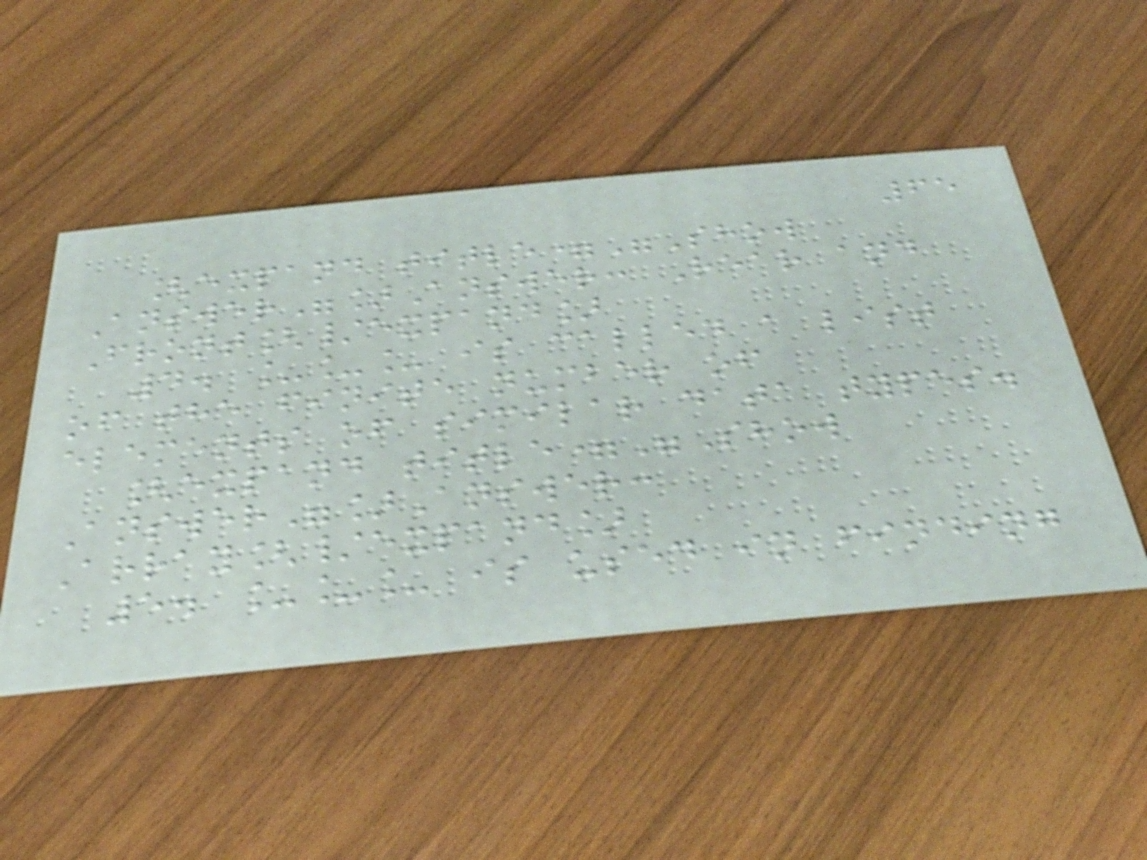65
[expand title="Show
Answer"]Answer: Rear and
Front[/expand]
4. ___ is called a list
of the finite number of
elements of similar data types.
[expand title="Show
Answer"]Answer:
Array[/expand]
5. ___ is used in finding
